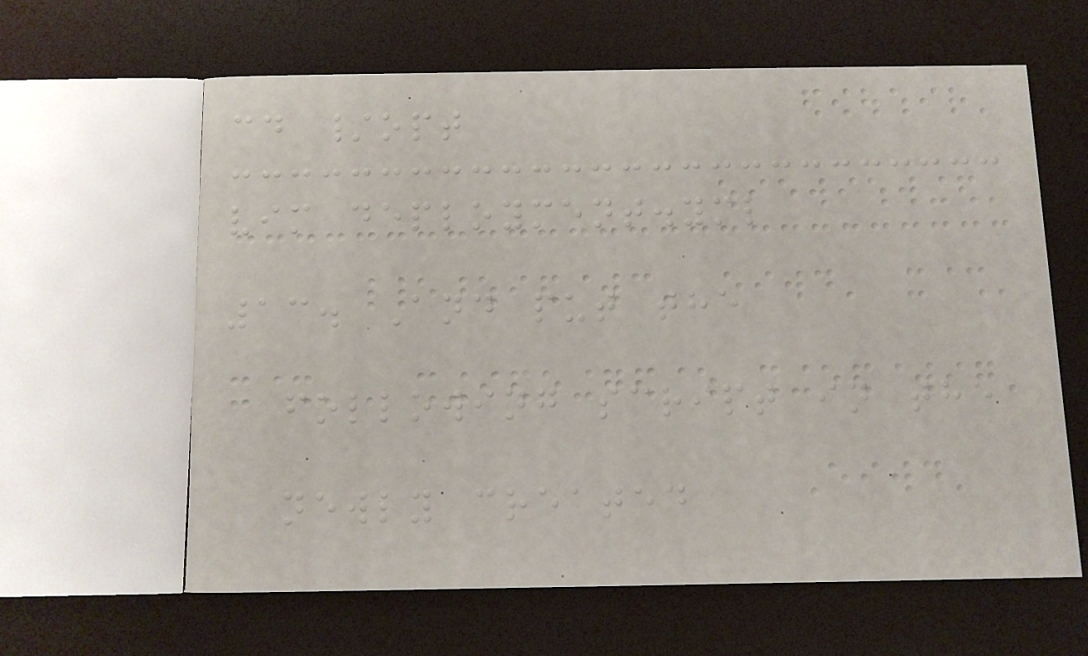cd /opt
vim deployment.yml
13. And put the
following script in the
newly created
